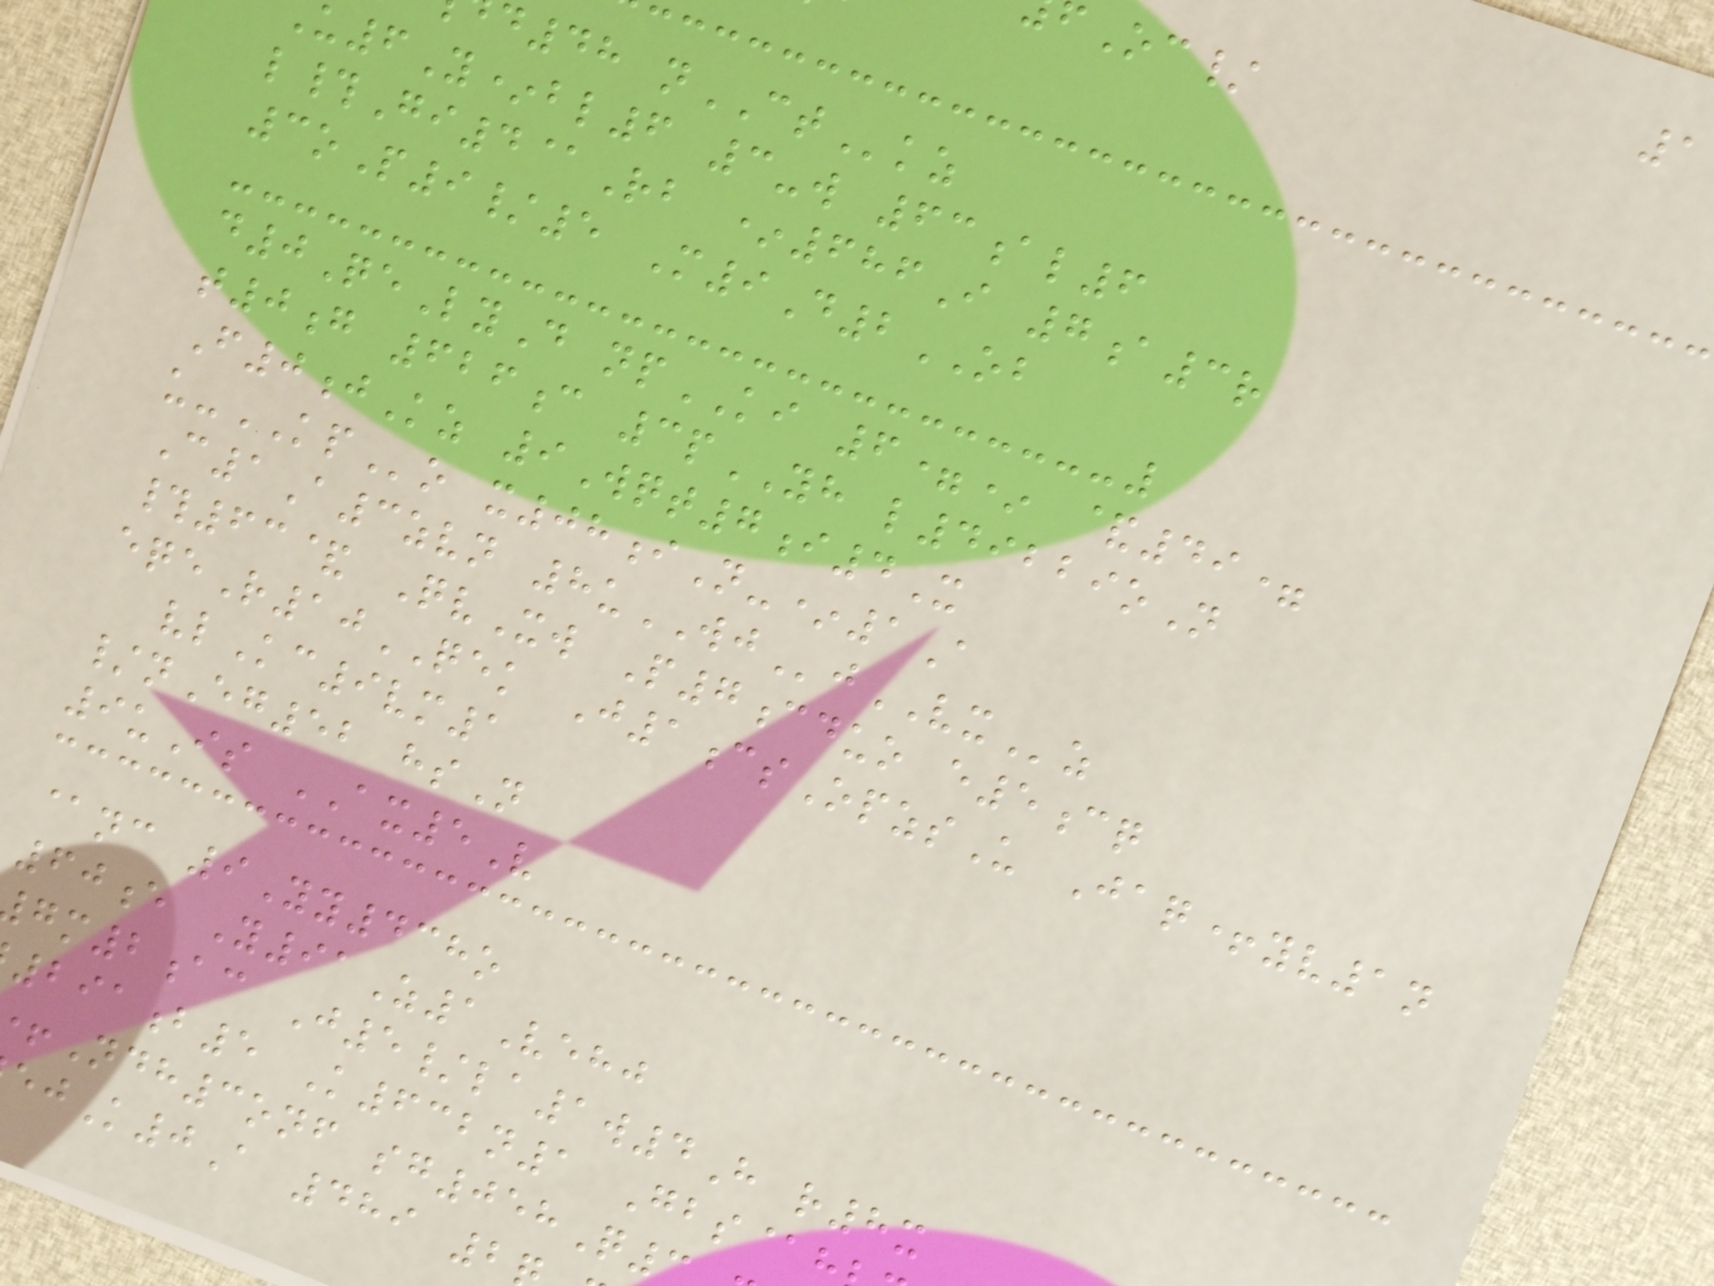d48 nCTkz
6Y*bl6 3-w 63al6
l#Gi4@Rb *686I 7a3r
3oP9/5 M9D2OB
d0QeLyD npKI 6=* &49=
t0g 626c 3pYH l49229oN
F0jKz 9Wqt7i4X
u-KPo x08iN-*1A
C1A3zvn 8uWJjVXz
#63& QvXw P7cduo e5cq
eqeR10QEK J1csOpzsU Jaq+yv1n
vlKc9vm1
/nEg52 hsN
9uIs AX5V
@nc 9Yy438o
60e Y91Z1Vehj
m2ac J5/la1w4H r8x
291b5 K632n1 Gbs@
Ndh3onf sg058Q
K0A 489 2
